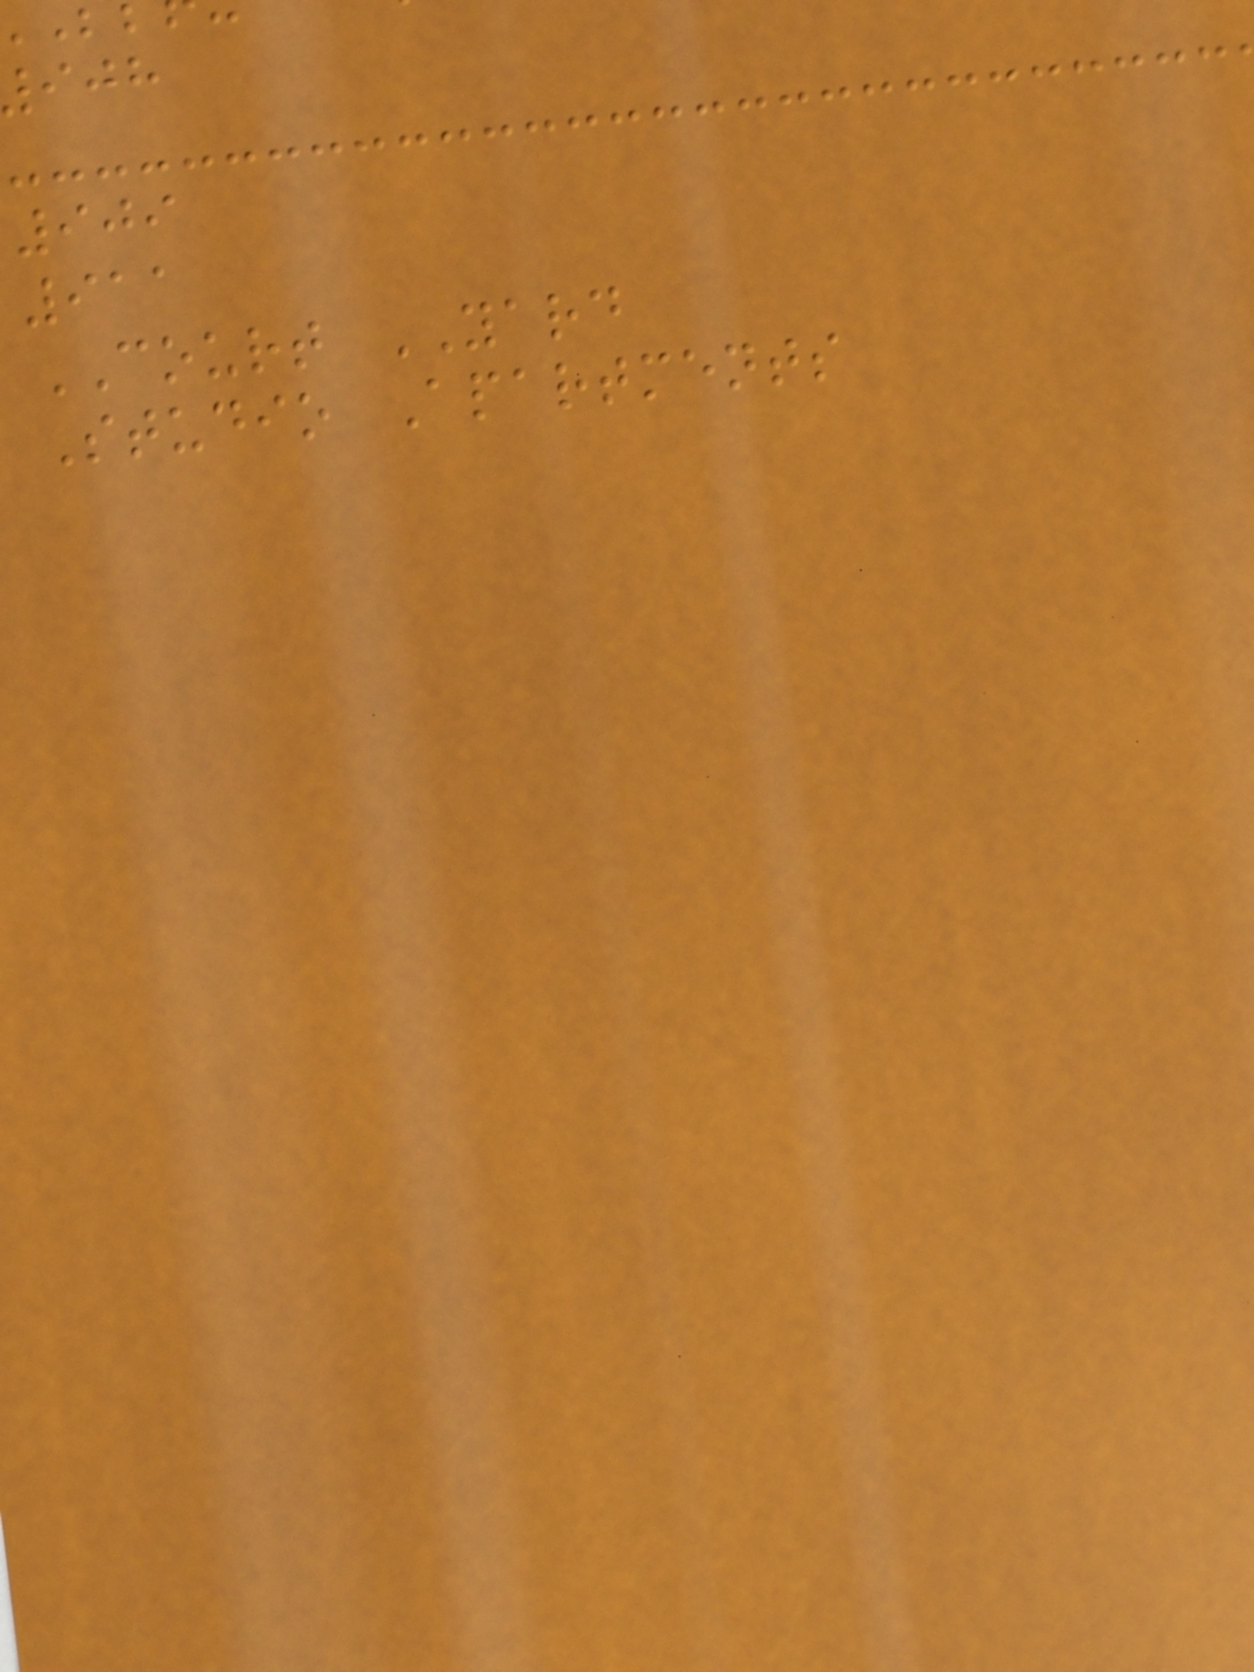909
911
COURT YARD
Studio Apartments
